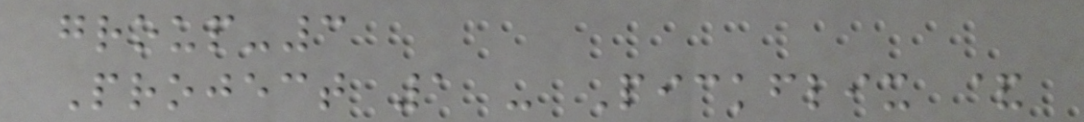group-3
Project 1 - Pickflix &
